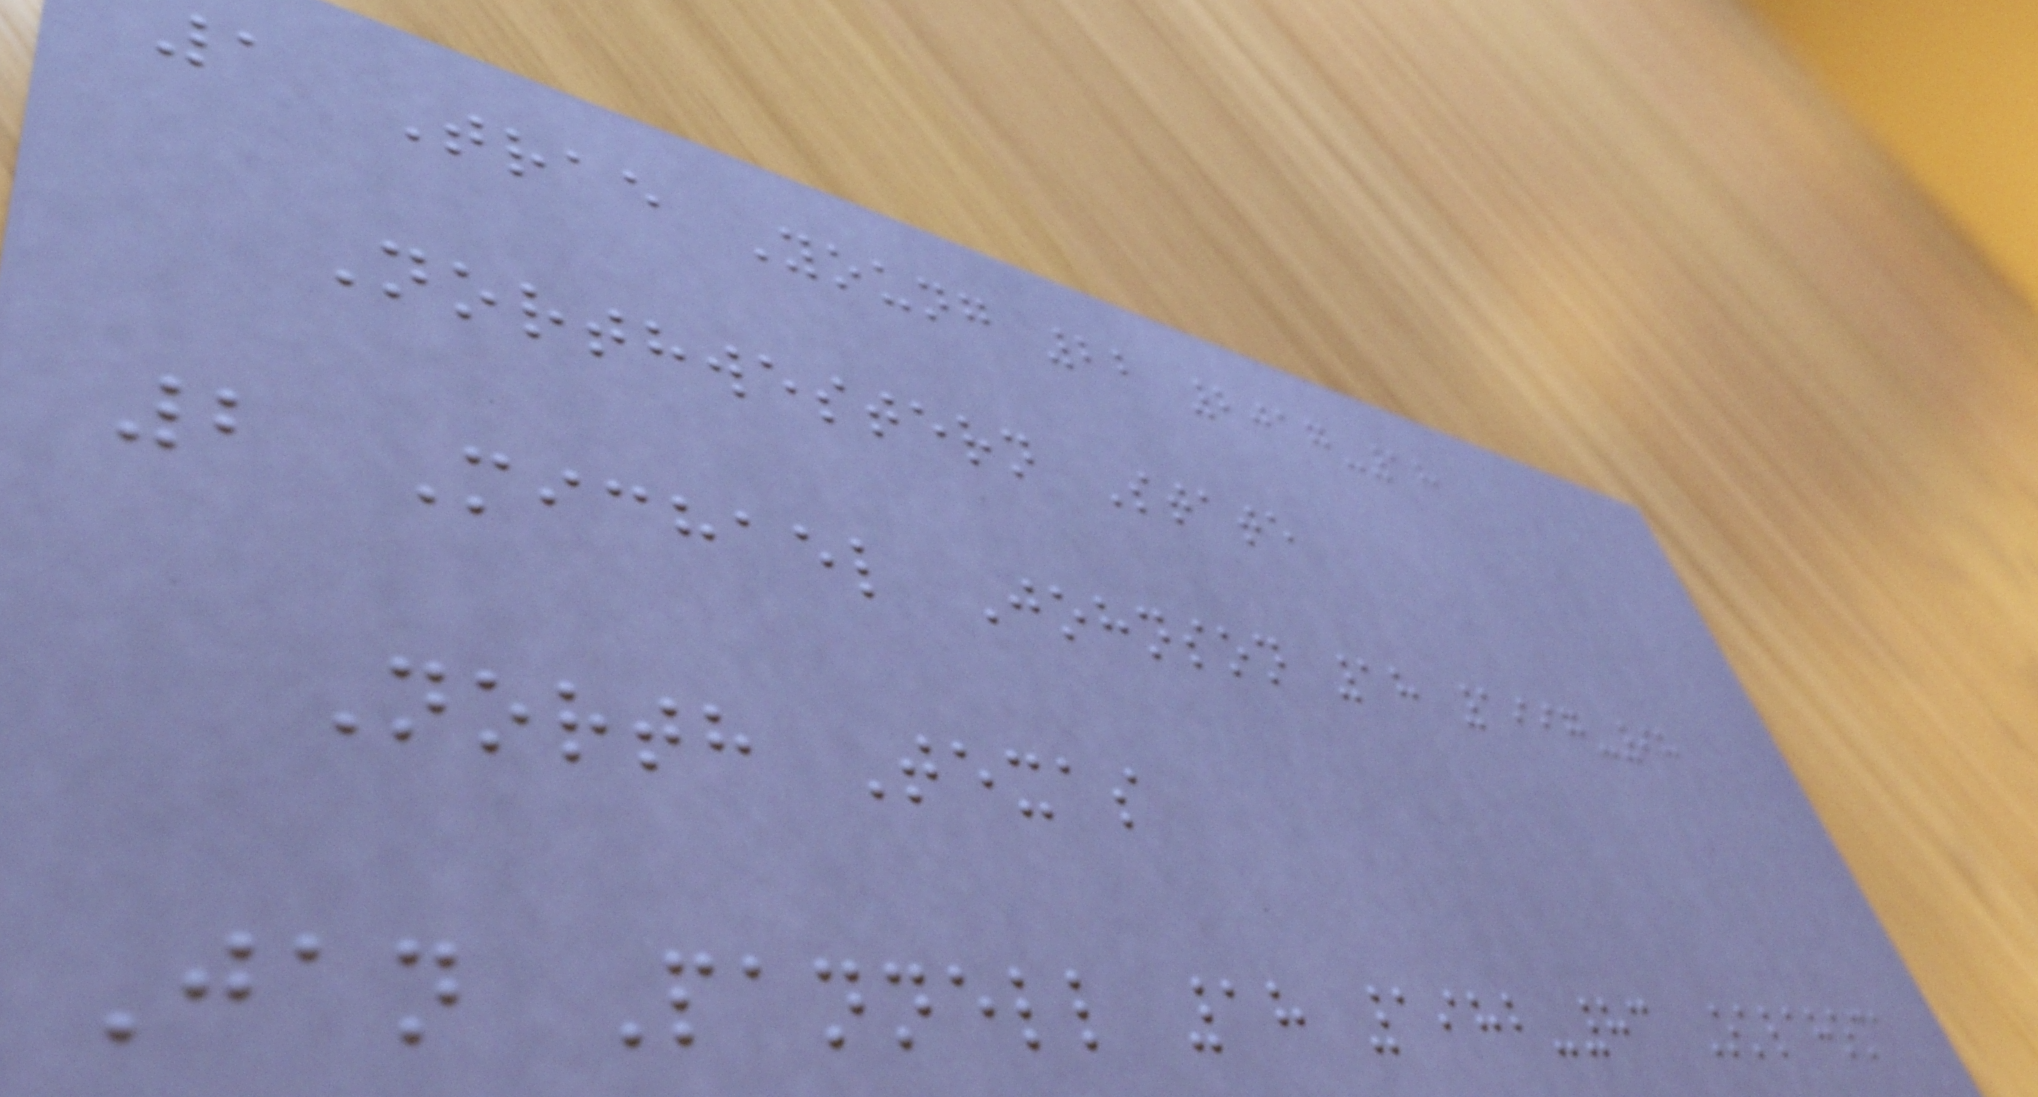1 Trae Young 22 2017-18
Northwestern State
2 Michael Johnson 18 1997-98
North Texas
Jan Pannell 18 1982-83 Oklahoma
